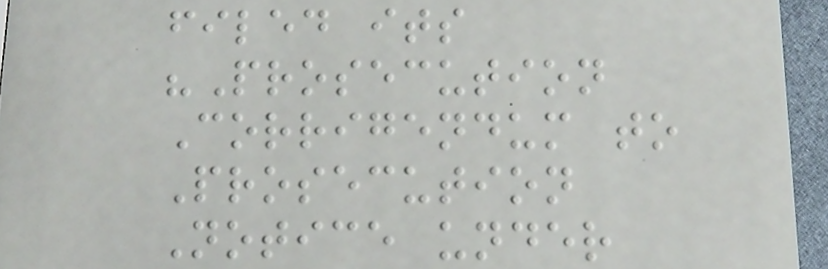filed its
"Prosecution
Corrigendum to
Prosecution
Notice under
